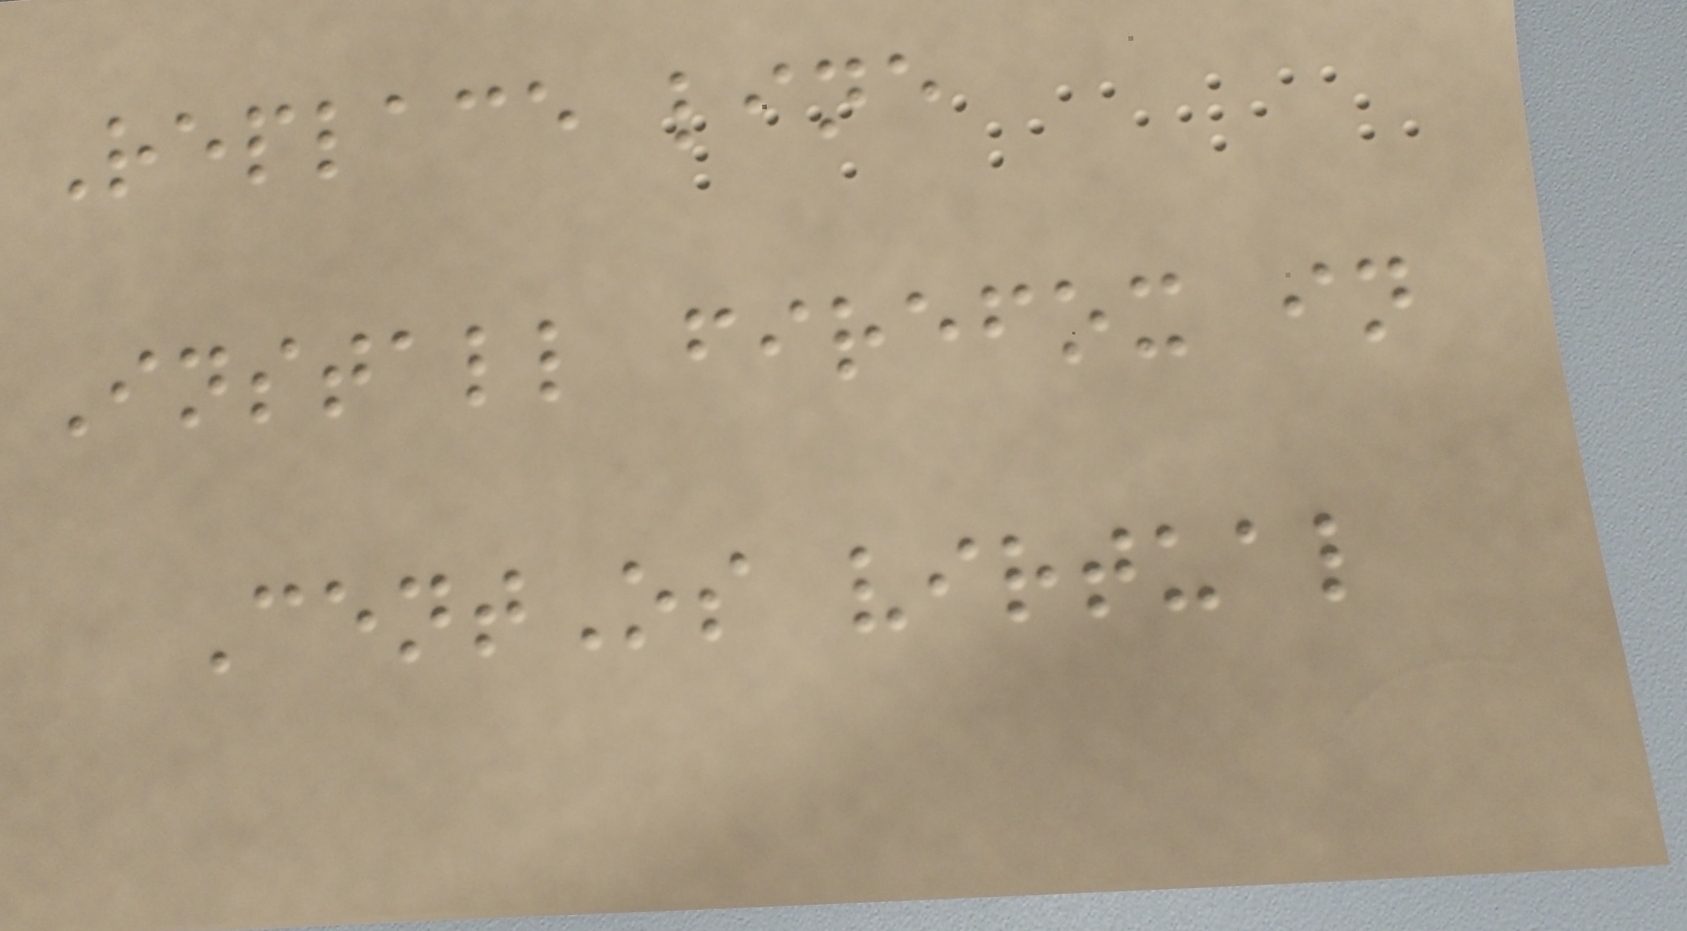Replace line
Install firefox in
CentOs virtual
